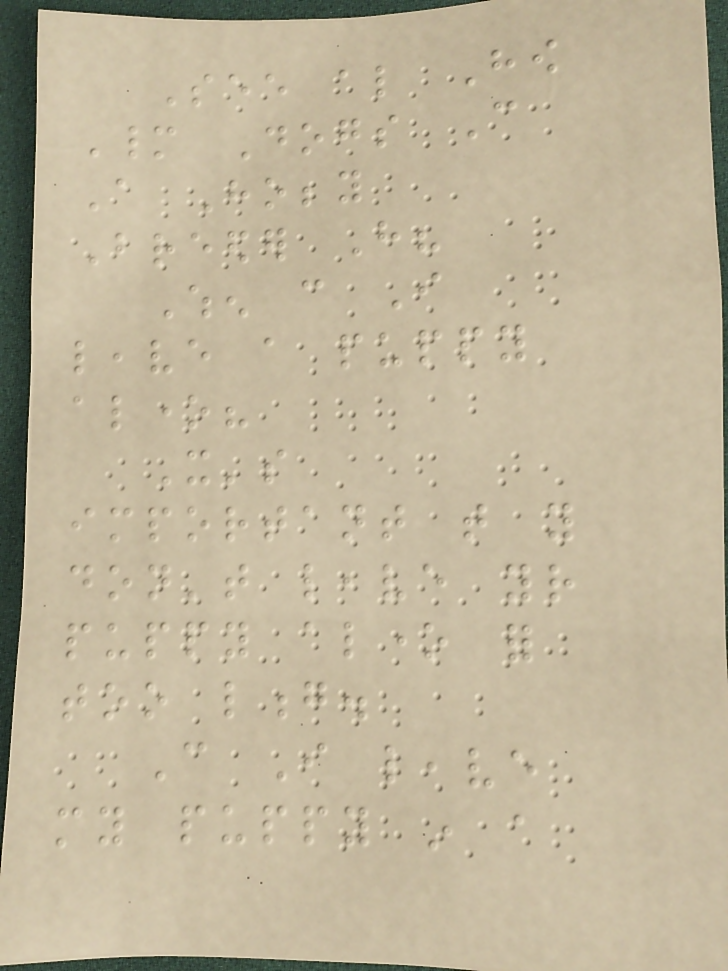See also How
Many Dogs Can
A Hobby
Breeder Have?
When can I
leave a puppy
alone?
It's
important that you
don't leave your
puppy alone for
too long.
Can I leave
my puppy in a
